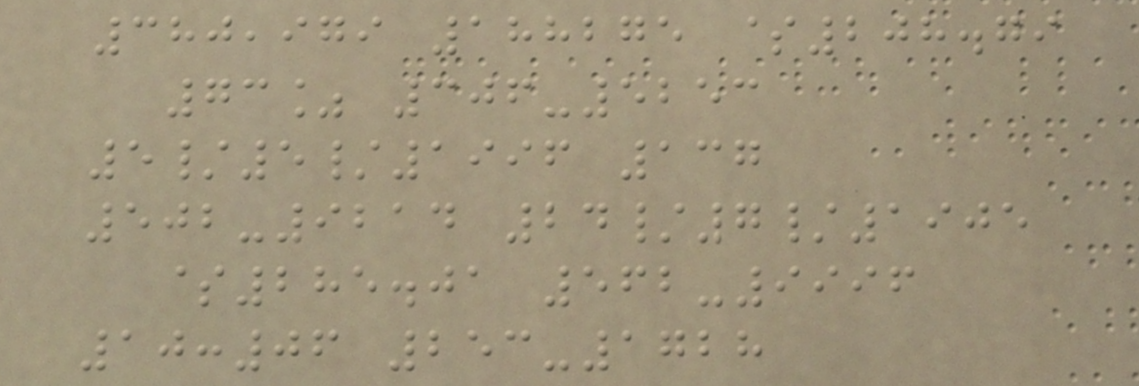380,979 188275 $208.79
73% 306-5253
5/5/1996 137
502-9214 24/7/1905
$285.01 562-9996
10:06 253-1728
